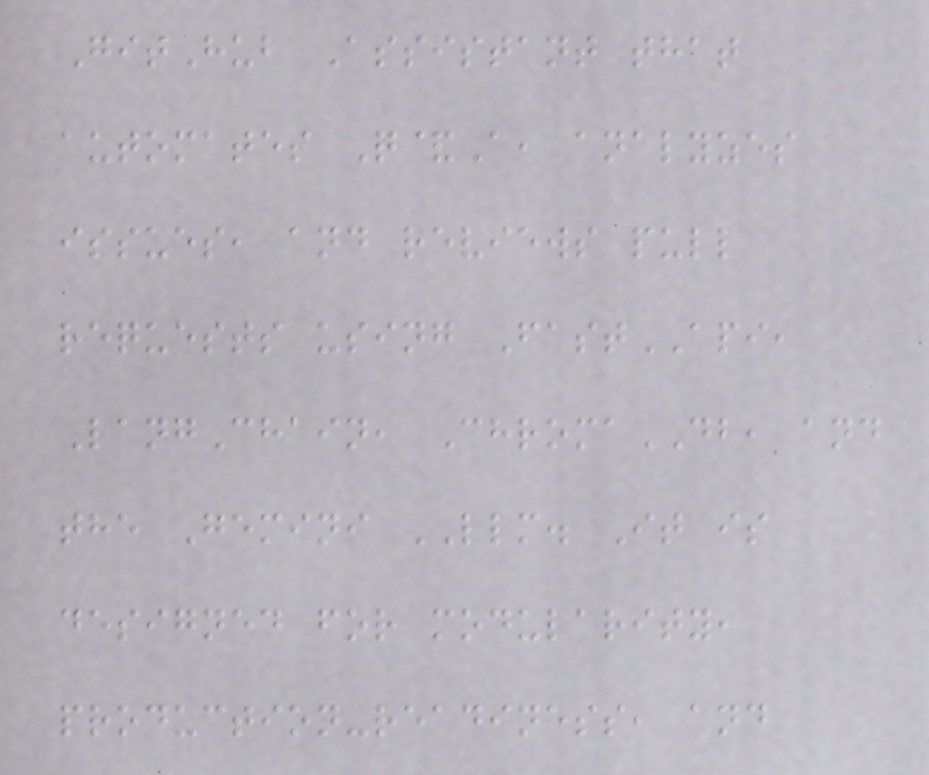GitHub Assistant that
automates Q&A, analyzes
issues, and reviews pull
requests using FastAPI,
LangChain, ChromaDB, and
the Gemini LLM. It is
designed for modularity,
production-readiness, and
